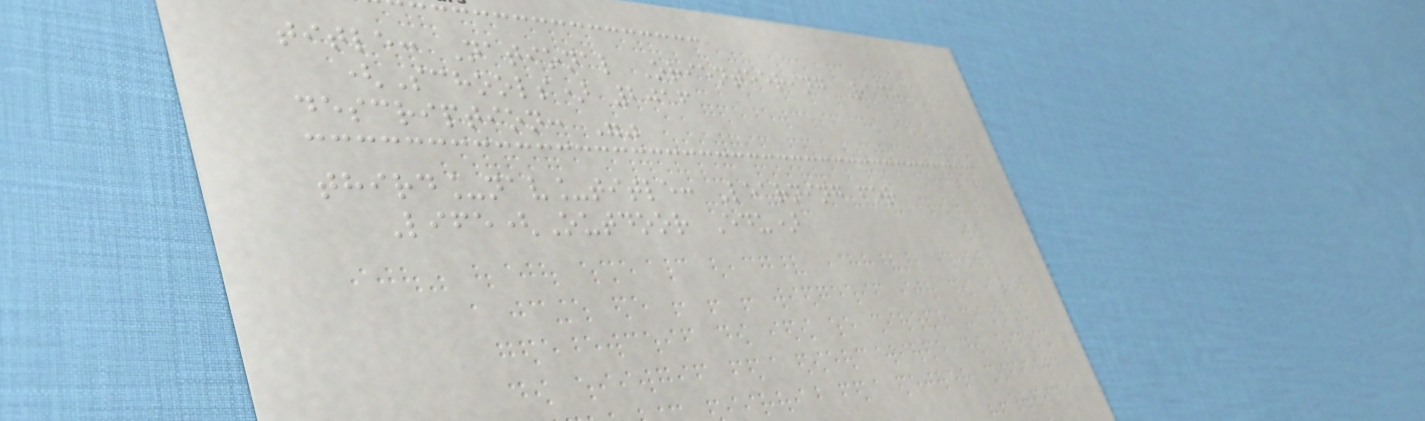title: National Orienteering Race
(Schools) 2016
description: ""
third_nav_title: Learning for
Life(Outdoor Edu)
